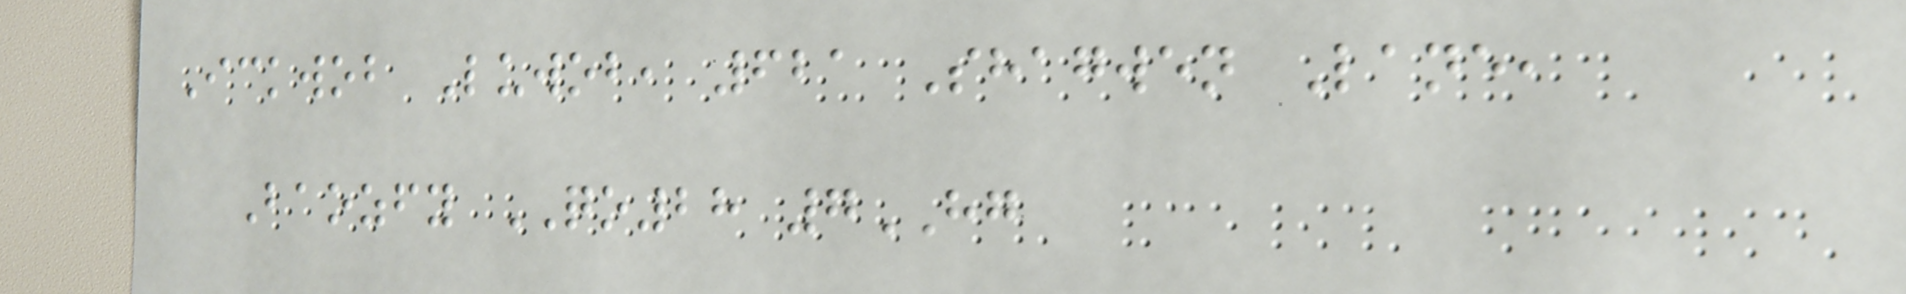Ickwob Luwob, 621 Shagwen Lane,
Baozfy QO28 7HG
